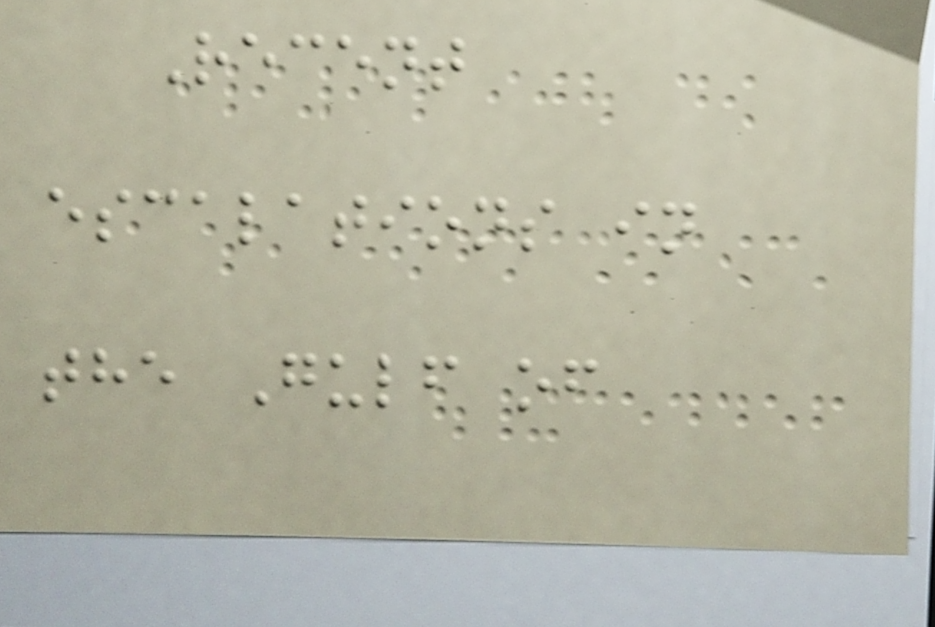Recent
escalations in
the Gulf of
